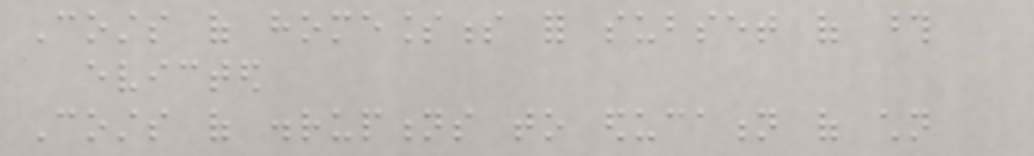Costs of homelessness for subset of those
evicted
Costs of disruptions to education of children
